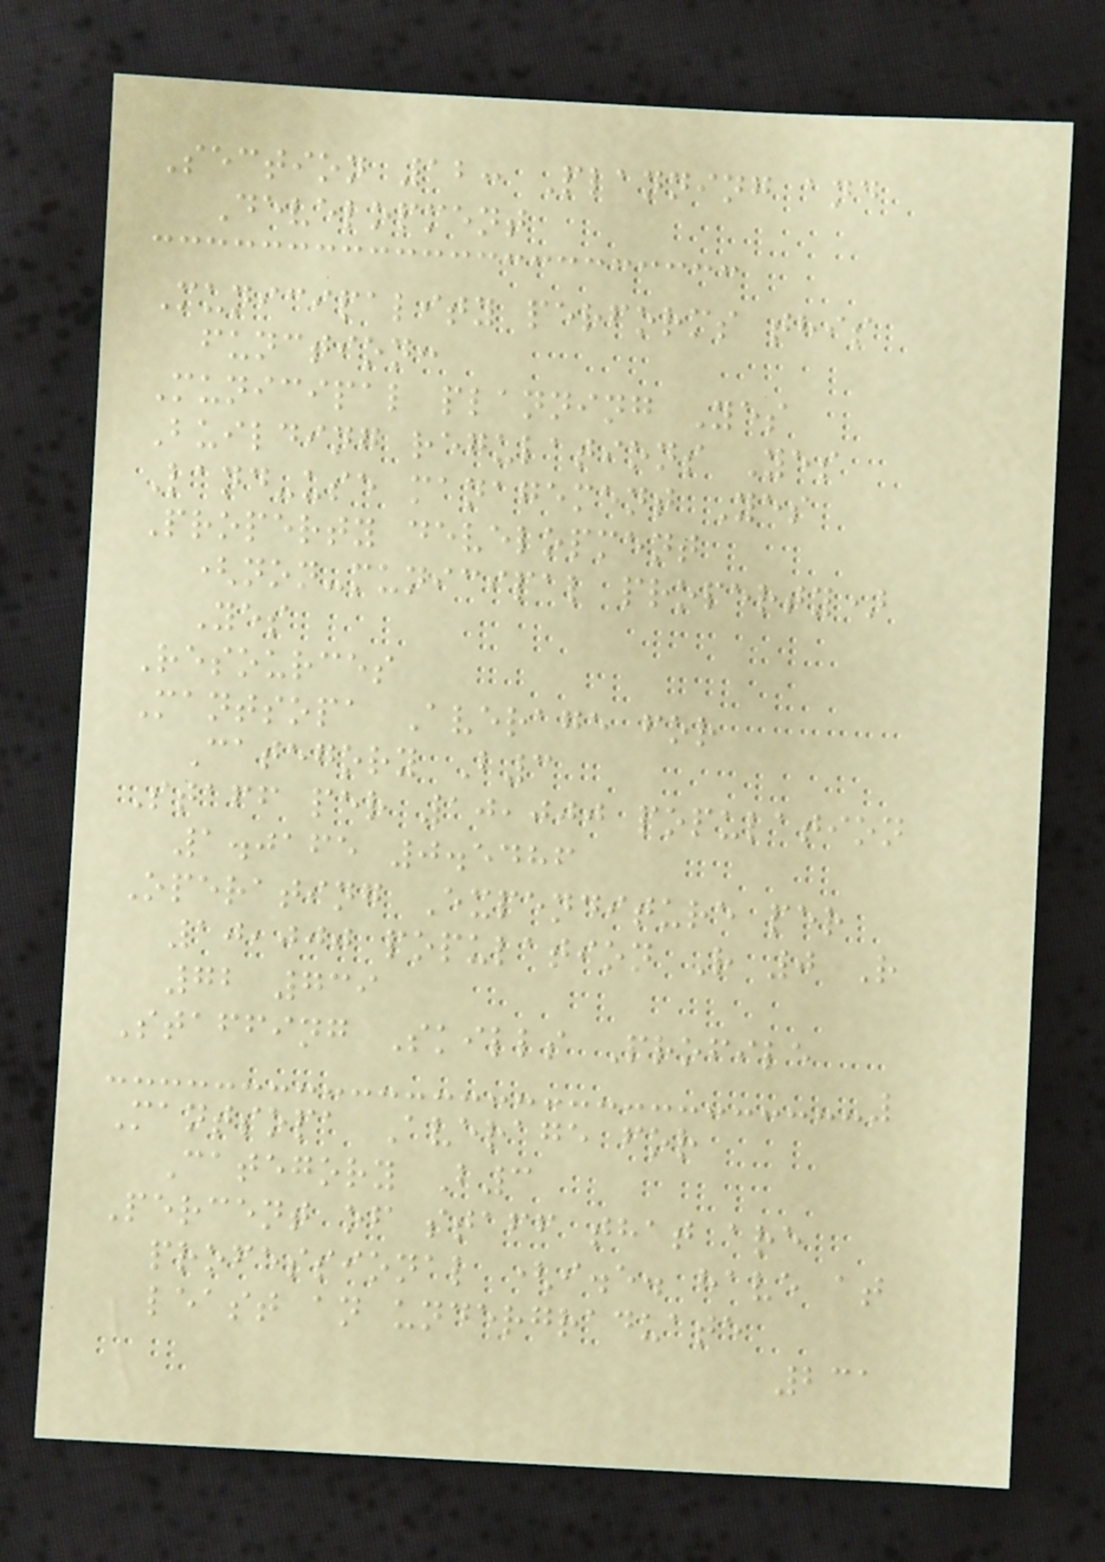Section 12: Planning and
Development
Municipality performs this
function:
Municipal planning Yes
Building regulations Yes
Land-use management Yes
Property development
(non-municipal property)
Yes
Resources
Mantsopa Average for
Category B3
Staff per 10,000 population
1.0165 0.5486
Operating Expenditure per
10,000 population R 0 R
72 739
Staffing Skills Profile
Mantsopa Average for
Category B3
Percent of staff that are
professional (i.e. have at
least an undergraduate
231
